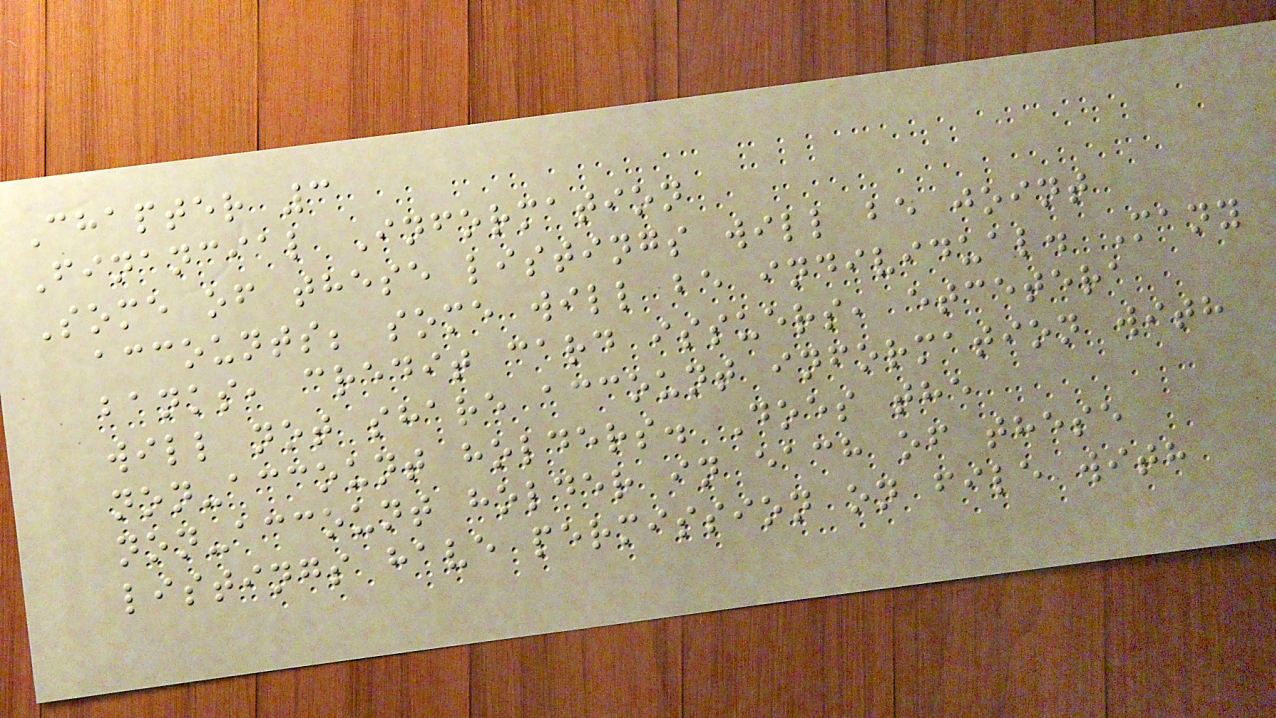Chapter 3
Financial Information
Some of these listings will be joint
accounts; some will be individual. Many
banks, credit card issuers, etcetera
will not share account information with
non-account holders. Does the
non-account holder in each of these
listings have permission on file with
